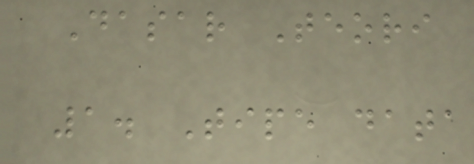Dasar Teori
1. Tipe data
